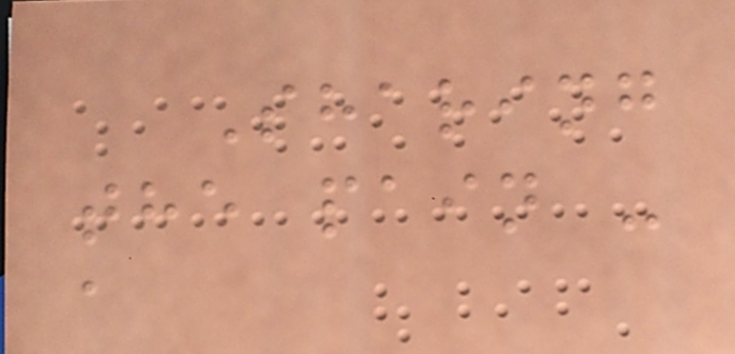Sharing
the pain -
a
